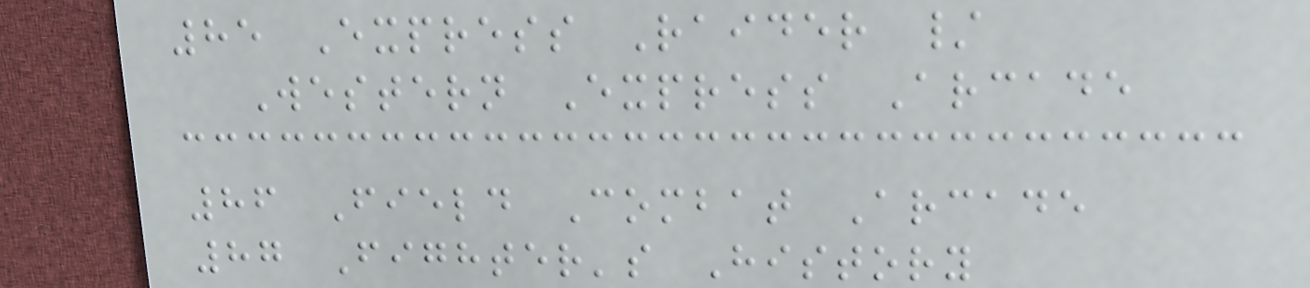85 Express Raider /
Western Express Arcade
86 Field Combat Arcade
87 Fighter's History
